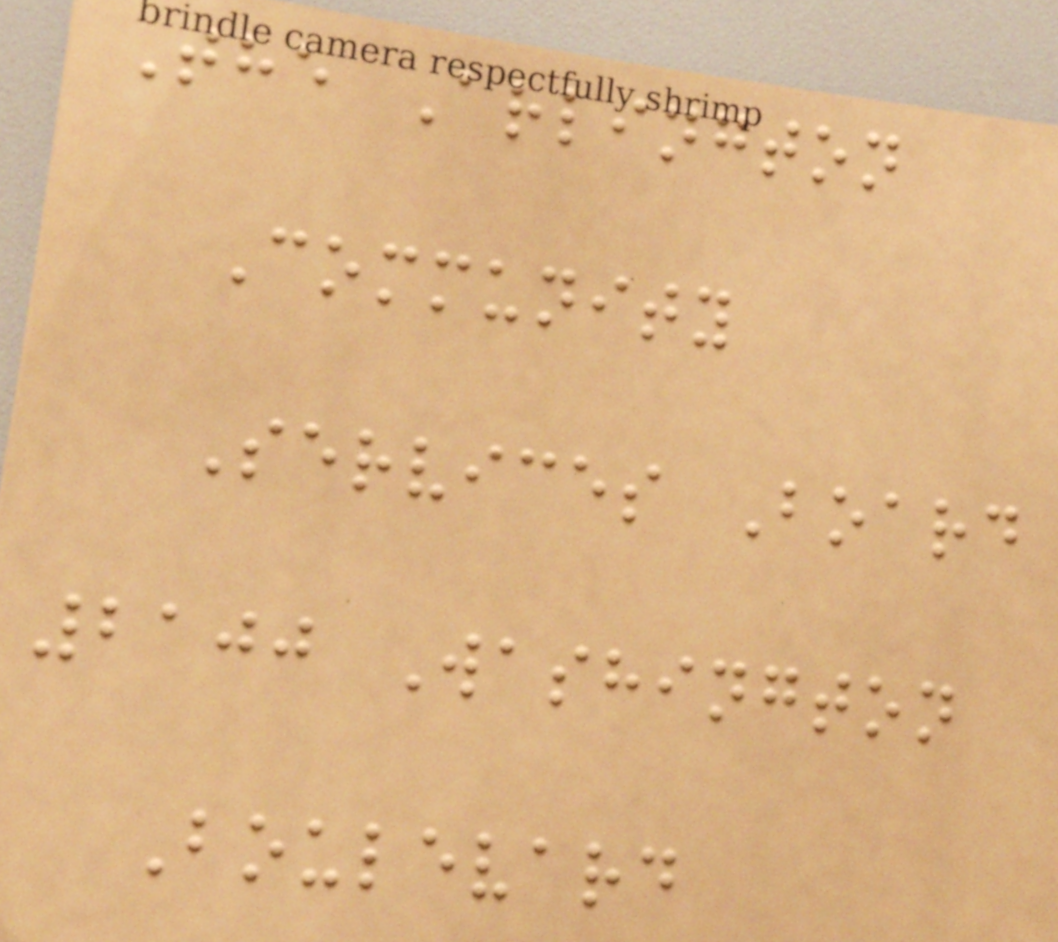The Arlington
Community
Services Board
2100 Washington
Boulevard
